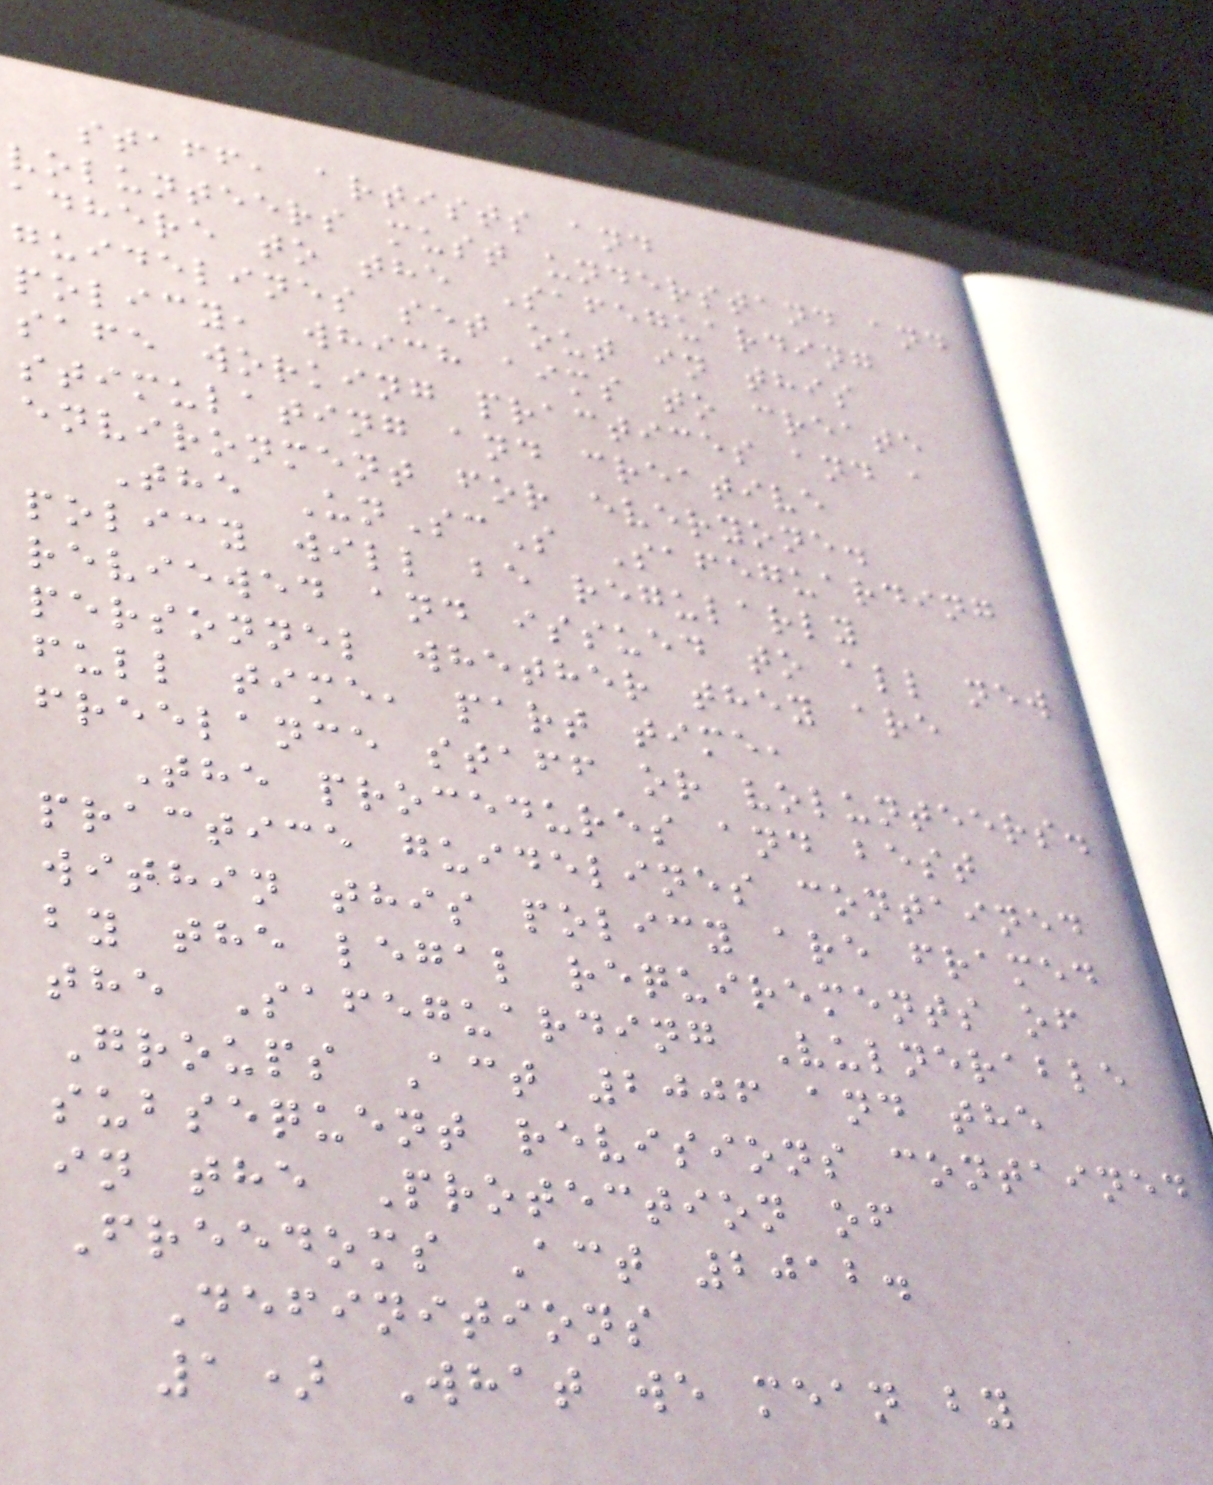staff, artists and
volunteers must understand and
adhere to the Safeguarding
guidelines set out in this
policy, which aims to create
safe working practices and a
stimulating and creative
environment for everyone.
The UnScS Safeguarding
policy will be regularly
reviewed and issued to all new
personnel whether they are
full time, part time,
freelance staff or volunteers.
The procedures and best
practice guidelines contained
within this policy are framed
by the legal requirements of
the Safeguarding Vulnerable
Groups Act 2006 and the
subsequent revisions contained
in the Protection of
Freedoms Act 2012.
Definitions
1) What we mean by
